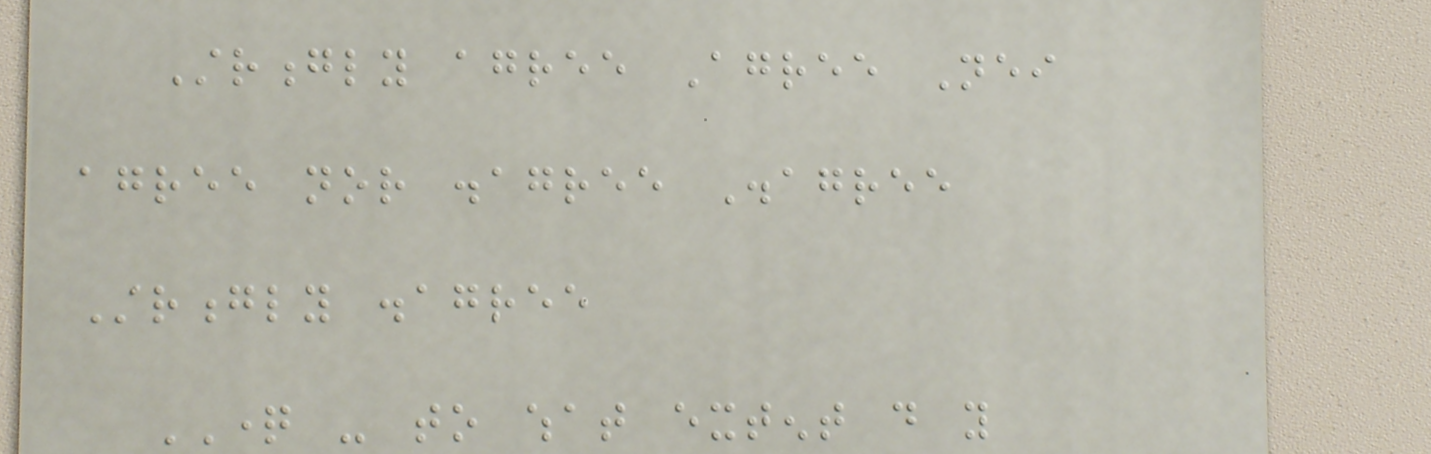Strongly agree Agree Neither
agree nor disagree Disagree
Strongly disagree
QUESTION - to what extent do you
